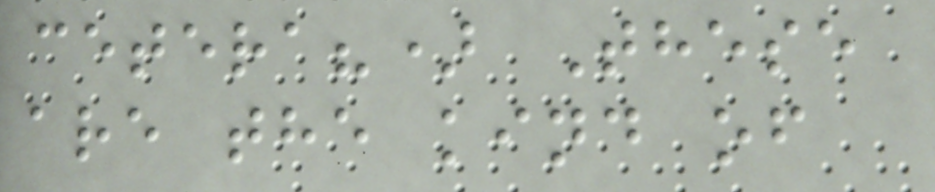cetera?) These
are the kind of
